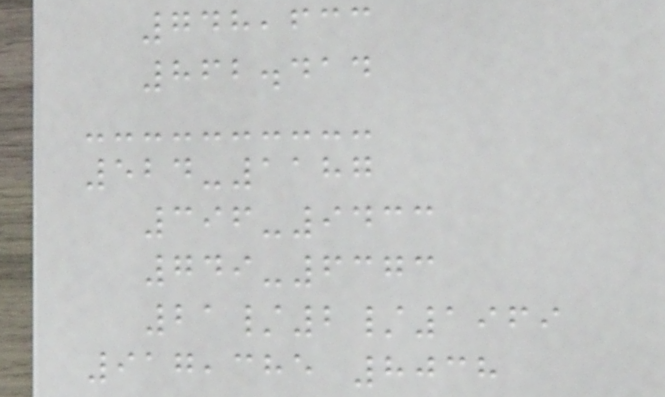748,633
862.414
524-1187
396-9433
749-6373
21/2/1969
917,385 8038
